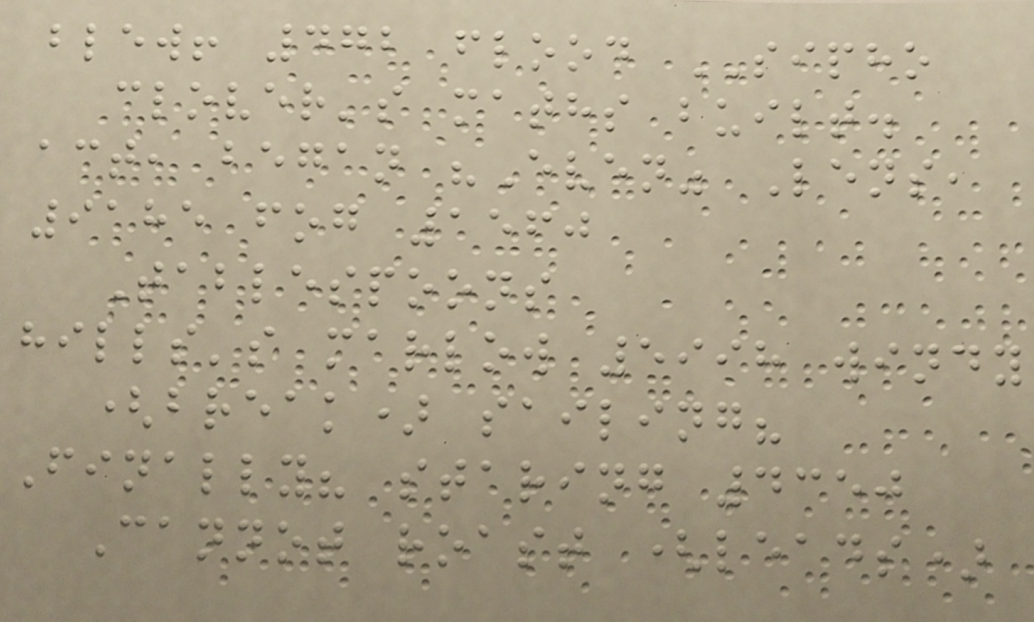blew! 472 flood SIPHO
clover's maths built.
act, began "Even" Lens,
9185 fog 1560
Tablespoons
hills's marlow 5998 windy
(break) sailing?
Finally? staring 4350
Cannot roast (leads)
